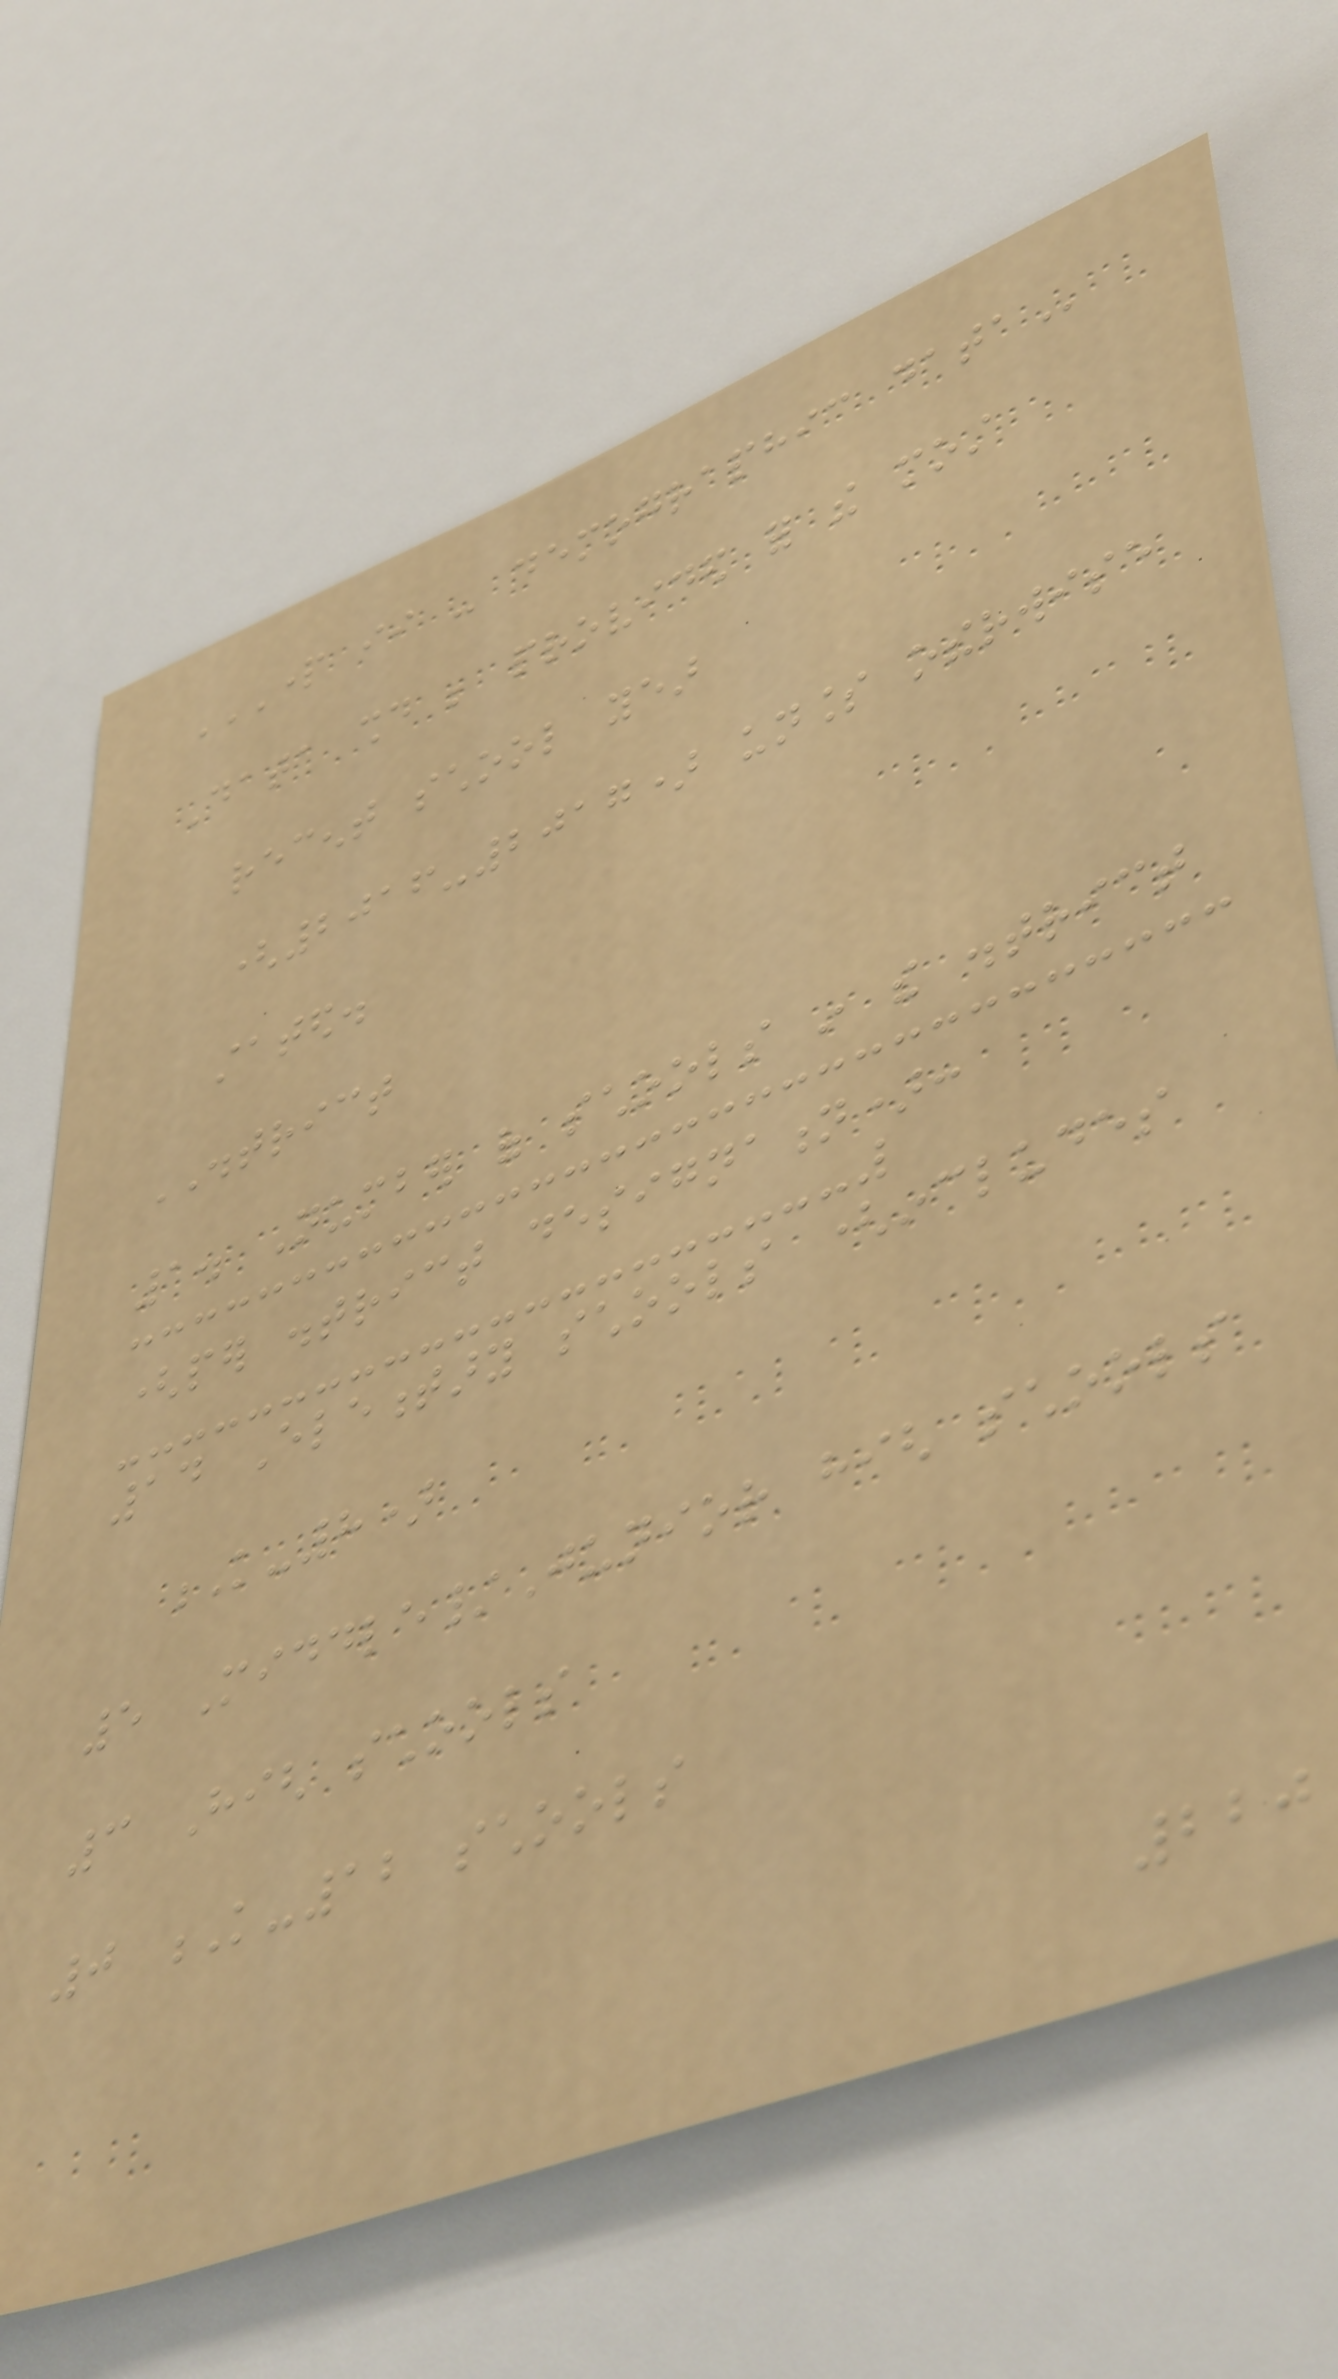PART II - DEMOGRAPHIC DATA
Data should be provided for the most
recent school year
(2016-2017) unless otherwise
stated.
DISTRICT
1. Number of schools in the district
(per district designation):
14 Elementary schools (includes
K-8)
5 Middle/Junior high schools
3 High schools
0 K-12 schools
220
